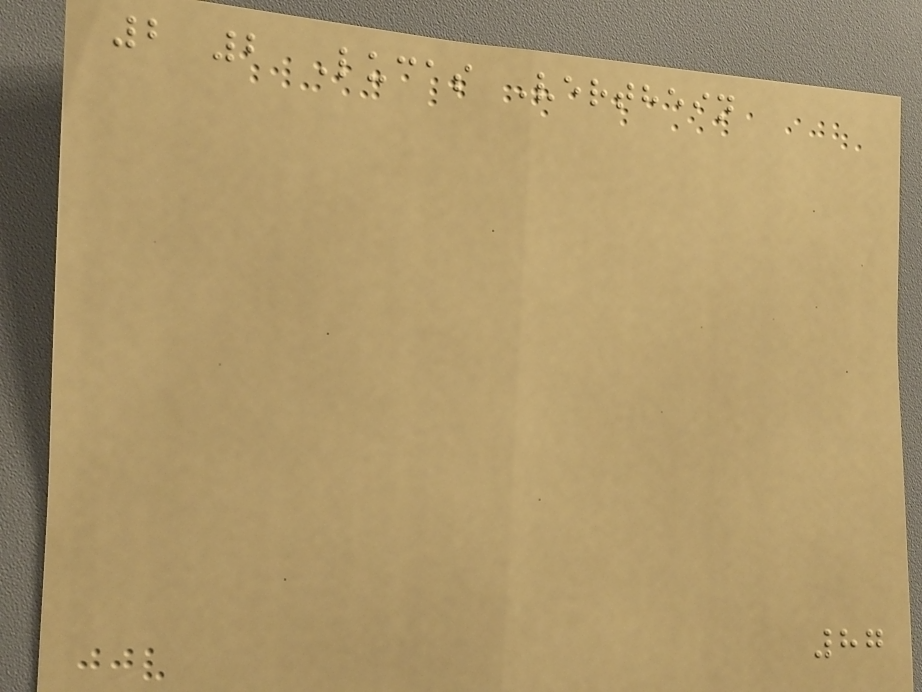2 2 Lucas Verthein
87
